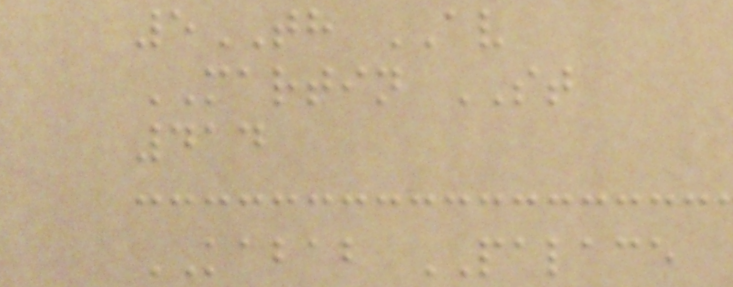5TH AV
MARTIN ST
414
KABAB PALACE
